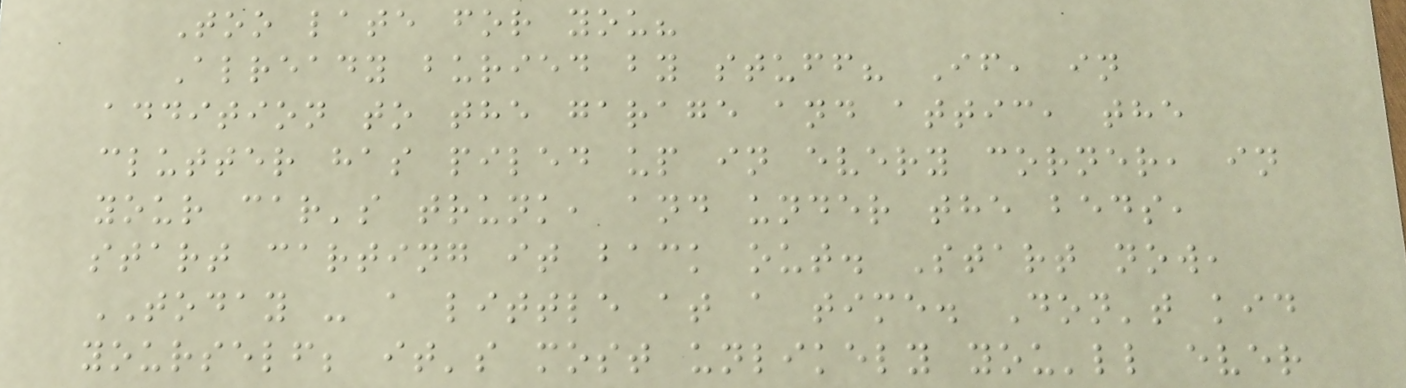Too late for you?
Already buried by stuff? If, in
addition to the garage and attic, the
clutter has piled up in every corner, in
your car's trunk, and under the beds,
start carting it back out. Start now,
TODAY - a little at a time. Don't kid
yourself; it's most unlikely you'll ever
